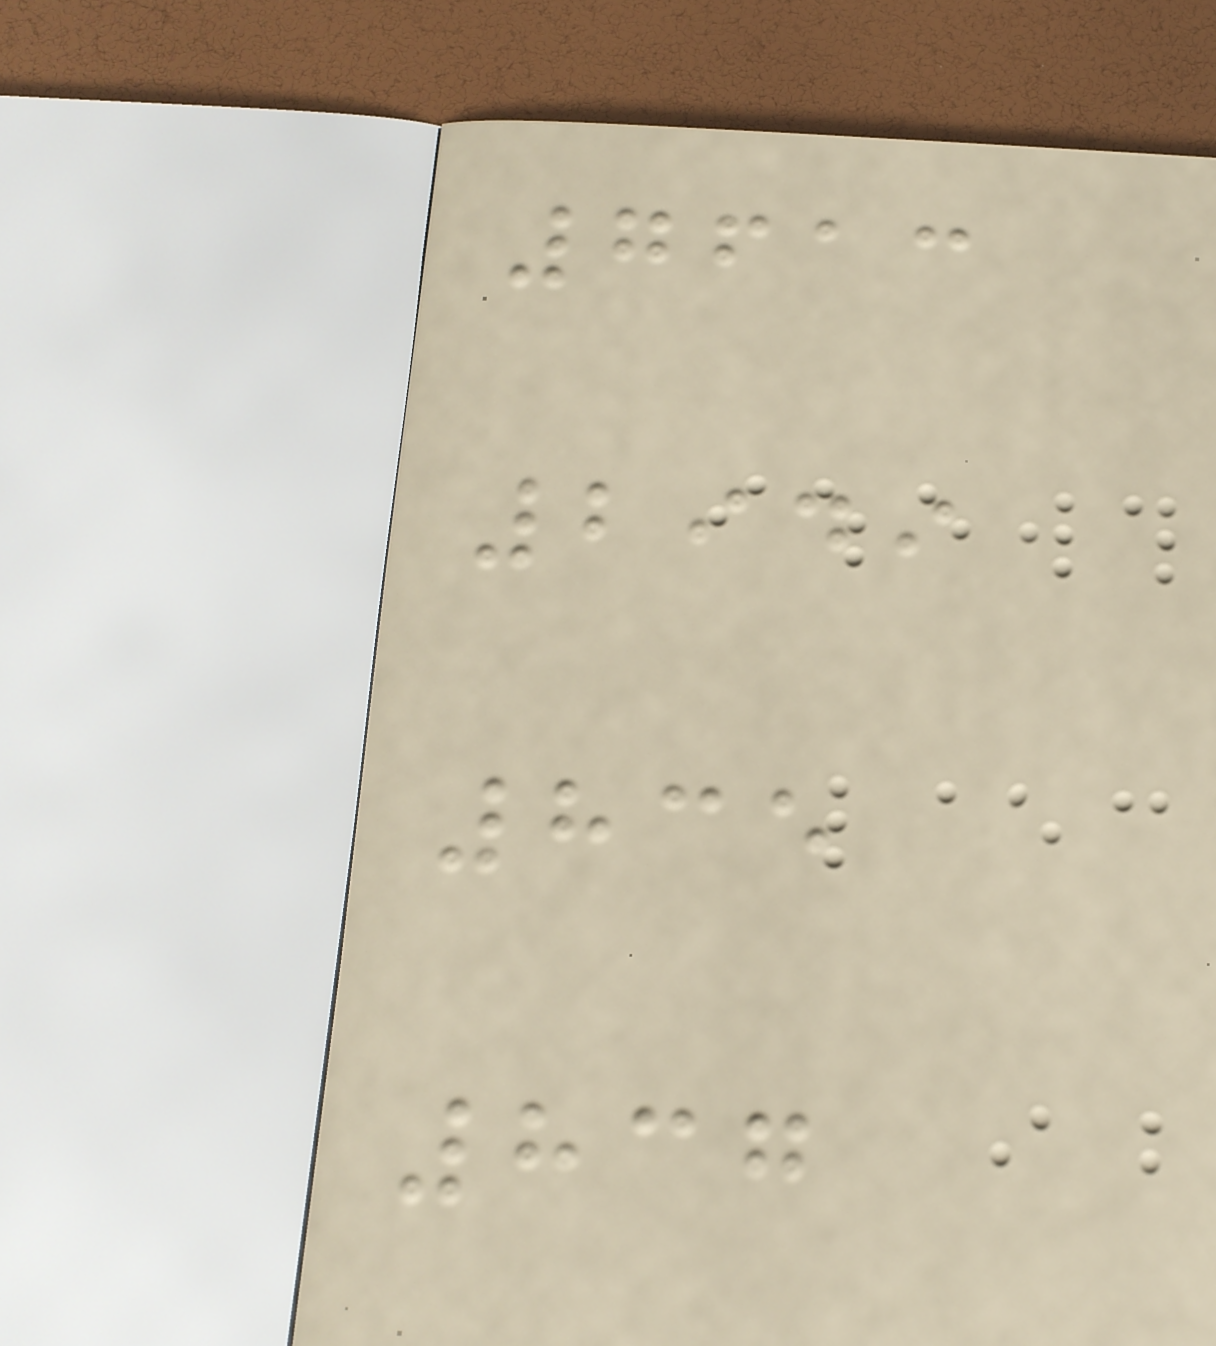7613
2949
835
837
